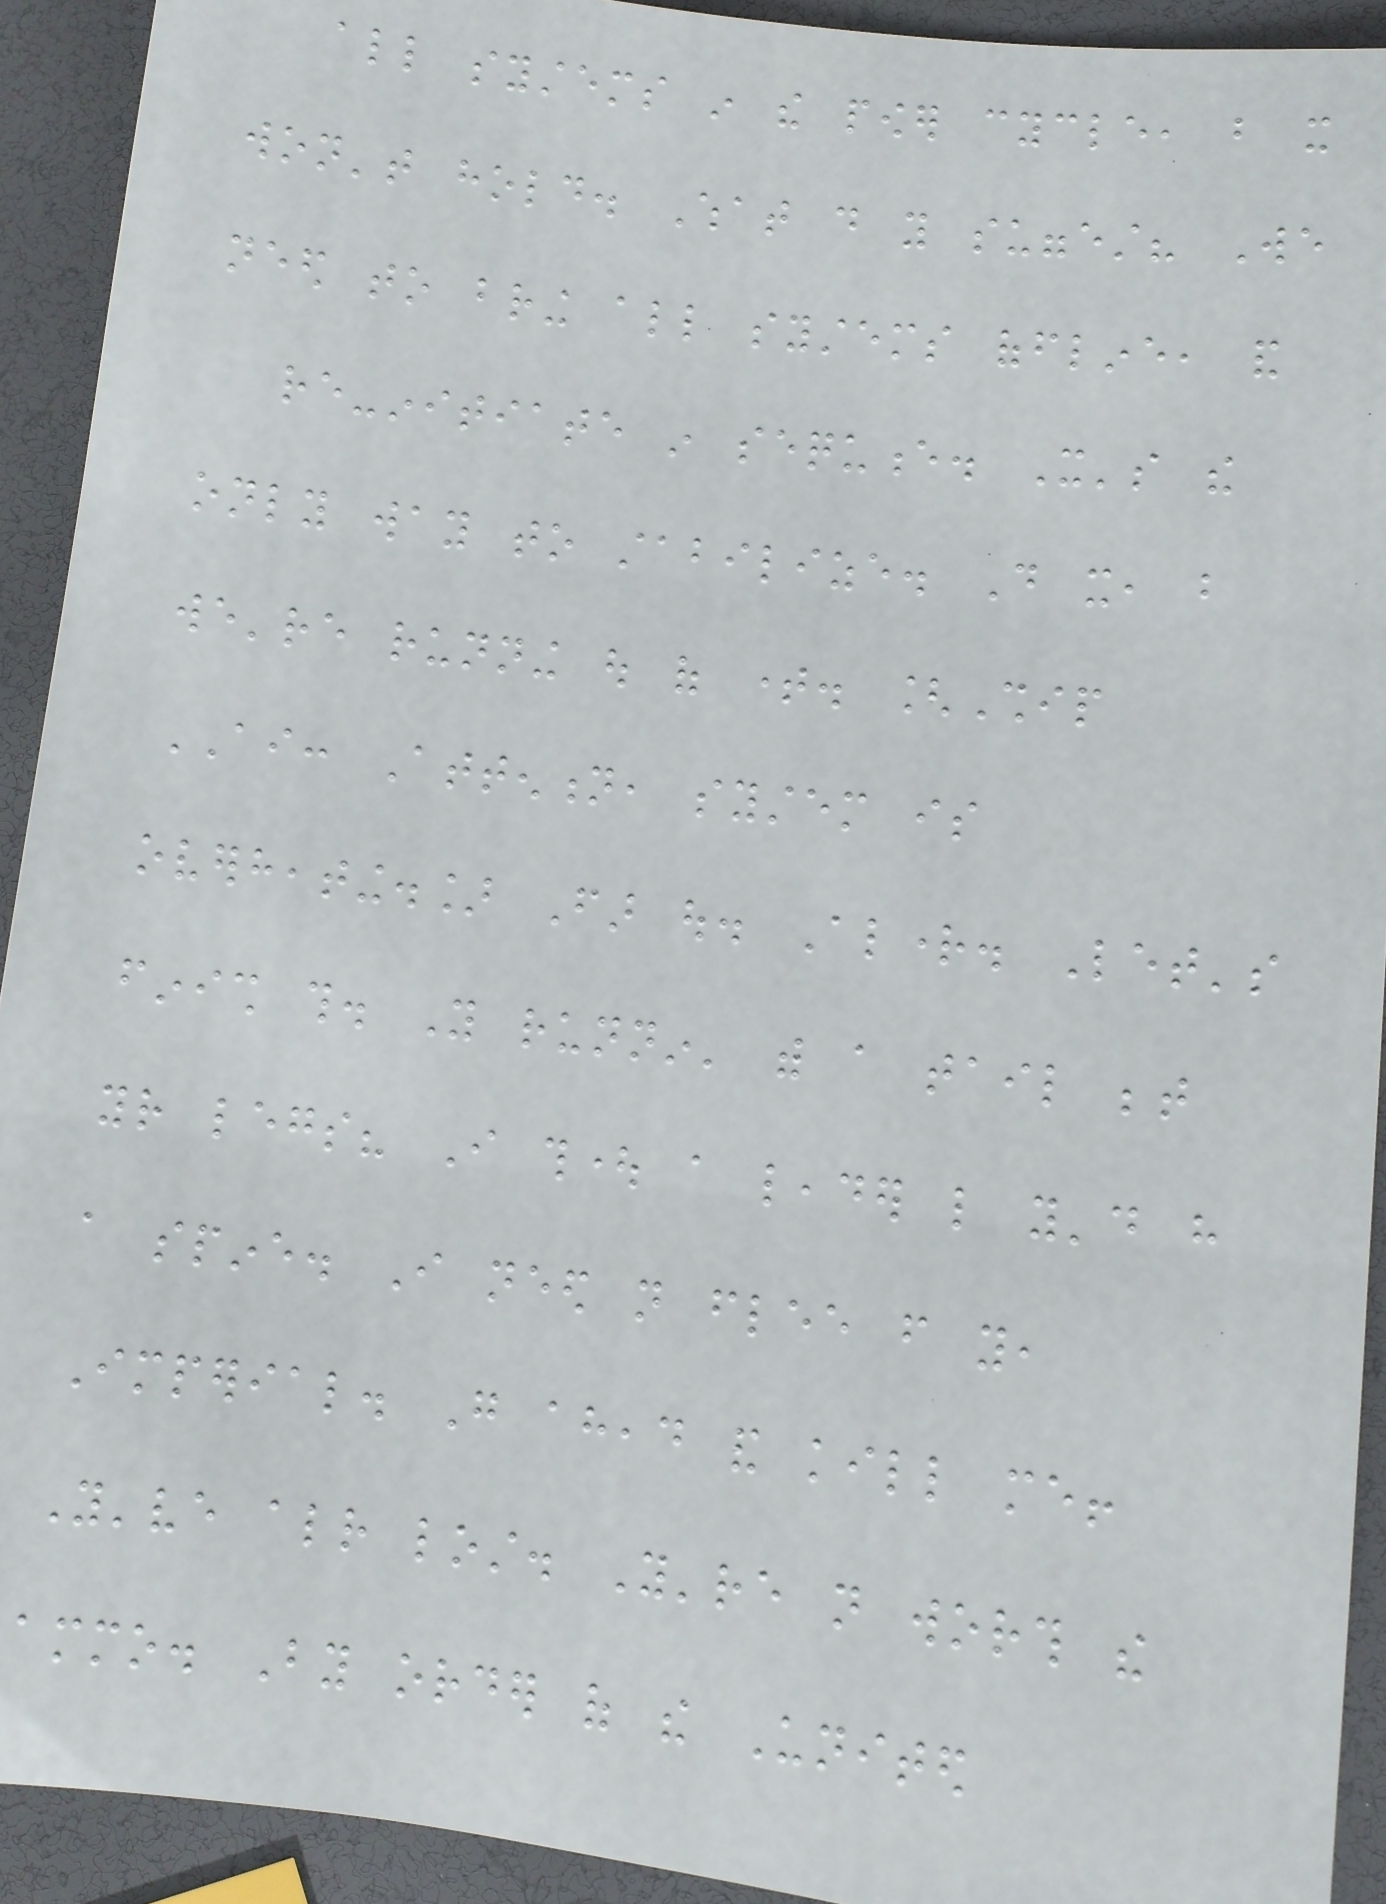all systems in the power cycle, but it
won't hold. What do you suggest? We
need to bring all systems offline, and
re-initiate in sequence. It's the
only way to stabilize. Do it, but
we're running out of time. [Ship
AI: Attention, system is
overheating.] Far out. Alright. Let's
finish this. You runnin' with a tail between
your legs? I thought a leader like you'd have
a spine. I need not flee from you,
Imperial. Go ahead and kill me!
You've already lost. You're not worth the
ammo. By order of the United
